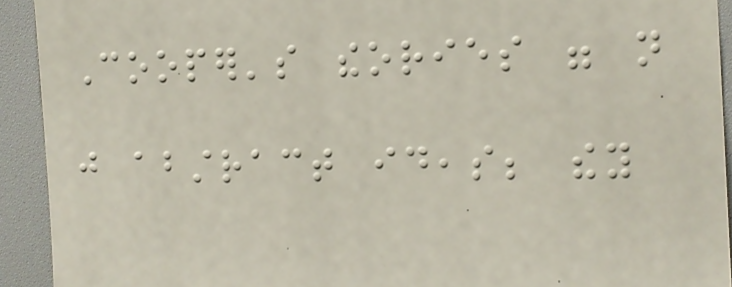Cooper's theories were not
just abstract ideas; they
